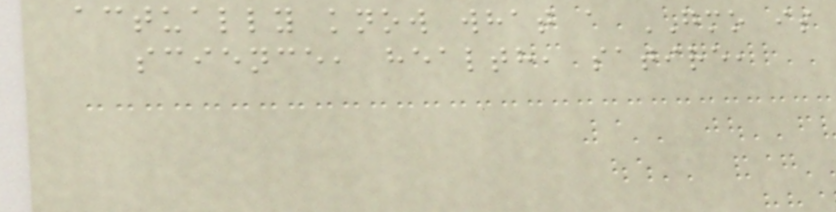actually know what a GMO is
science, health, satire,
